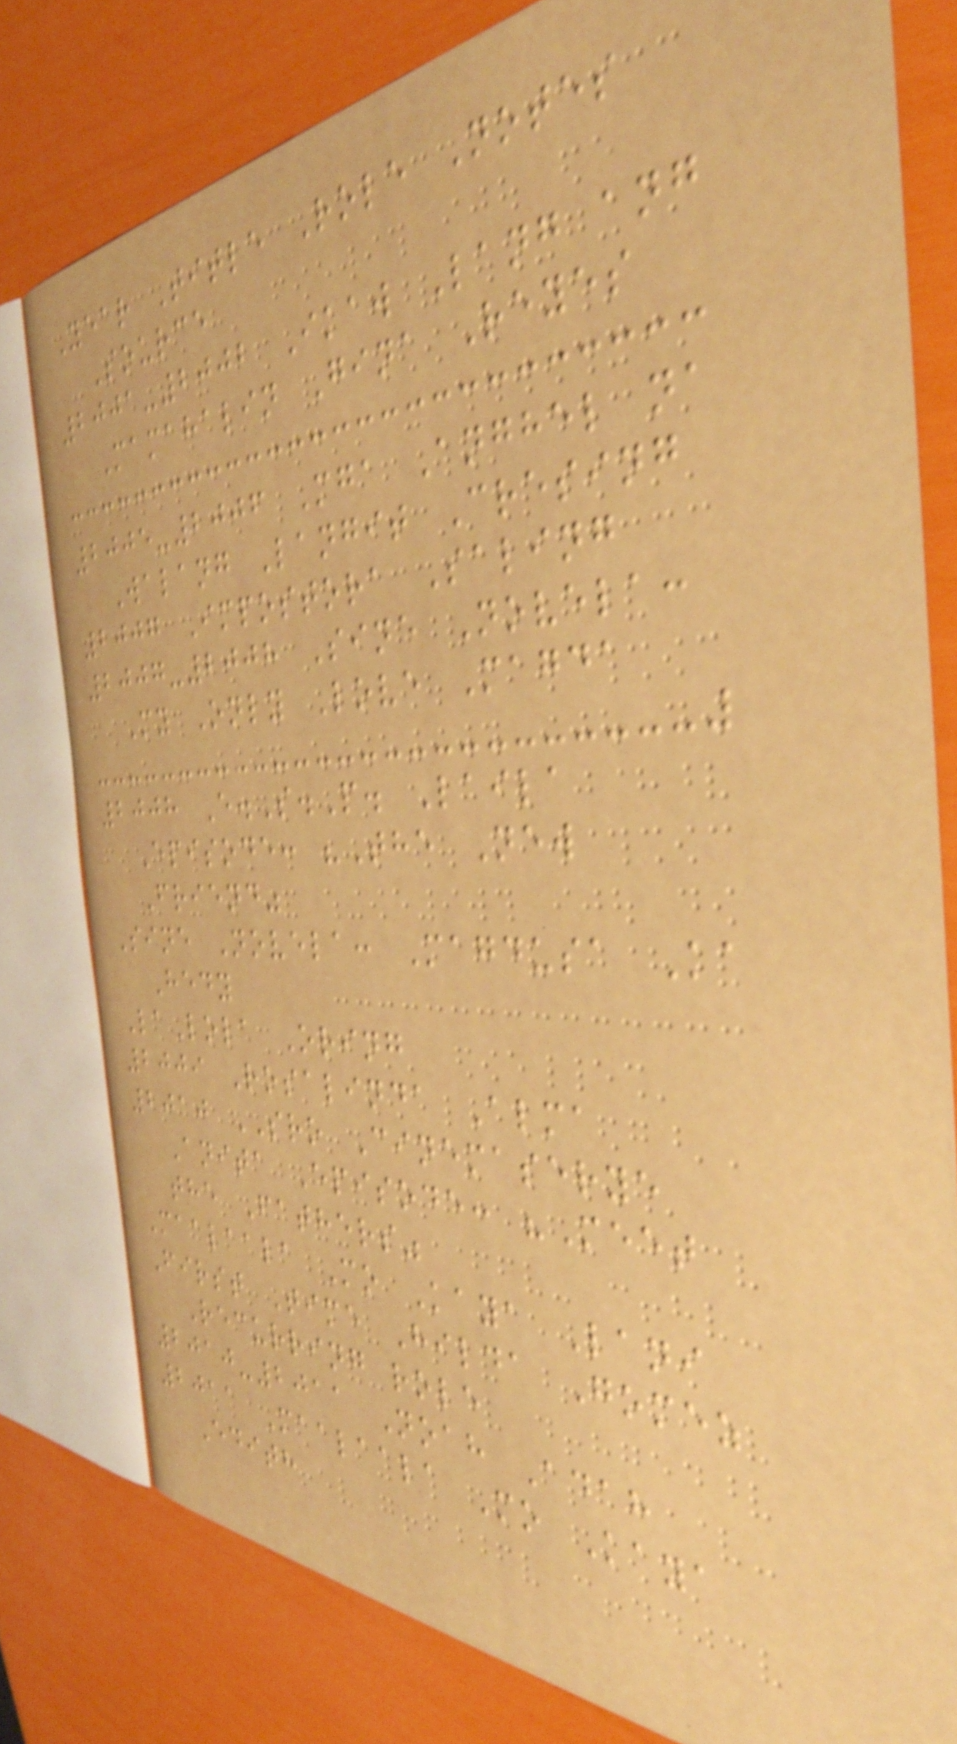Year Title Role Notes
Source
2001-2002 Ikaw Lang ang
Mamahalin Gina Reyes
2005-2006 Mga Anghel na
Walang Langit Cresing
2007 Impostora Saling
2007-2008 Sine Novela:
My Only Love Magda
2008 E.S.P. Laila
Episode: "The New
Friend"
Sine Novela: Magdusa Ka
Hedy
LaLola Oring
2009 Rosalinda Alma
2010 SRO Cinemaserye
Anita Episode: "Meet
the Fathers"
Maalaala Mo Kaya Lani
First Time Hilda Gomez
Recurring role
2010-2011 Noah Adah
2011 Maalaala Mo Kaya
Edith
